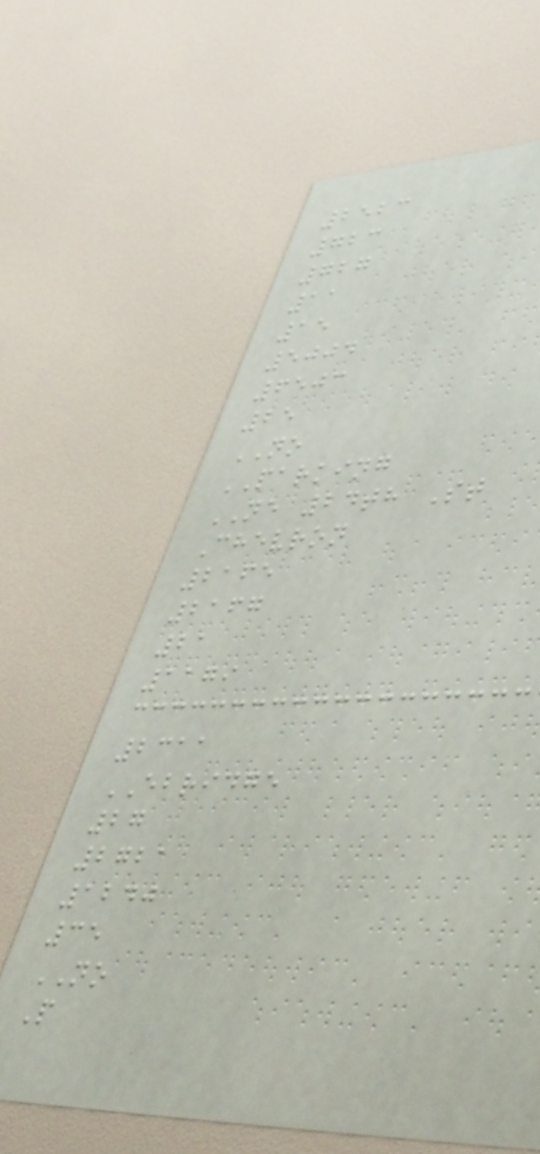2523
723
727
11
15
5004
6503
25
NO
PARKING
NE 24th St
Chevron
2165
2167
21
1179
2311
EBRIDGE
27
2721
1240
35
NO
P
